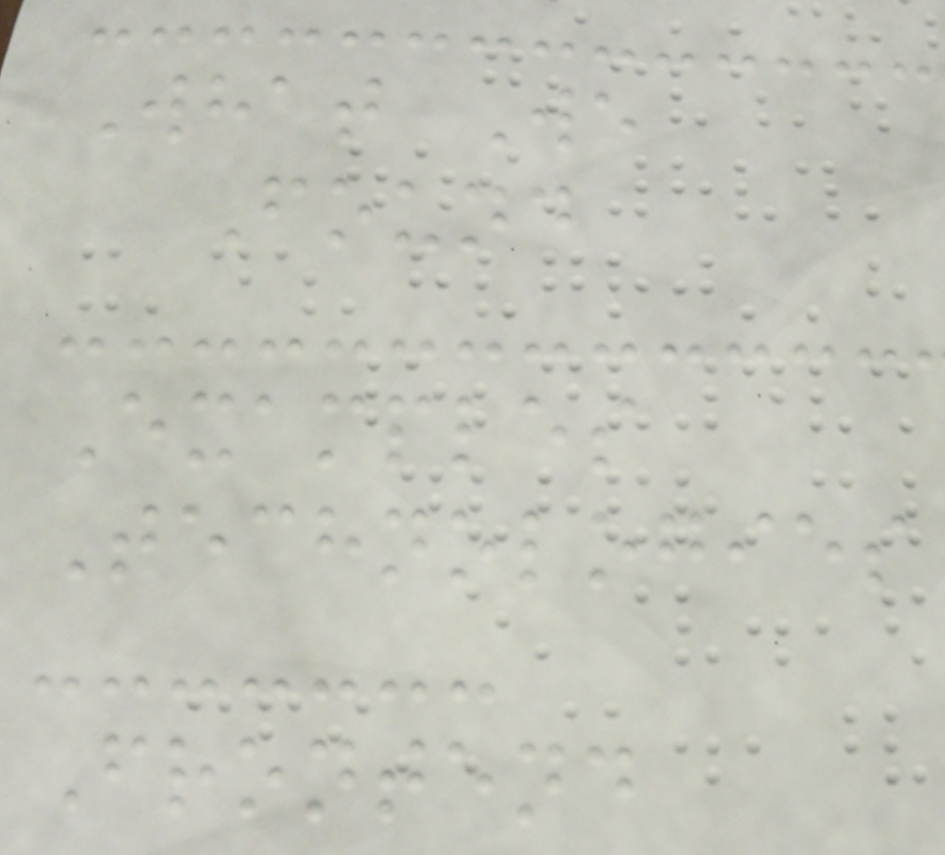What We
Found
Examples
Technologies
Frontend
